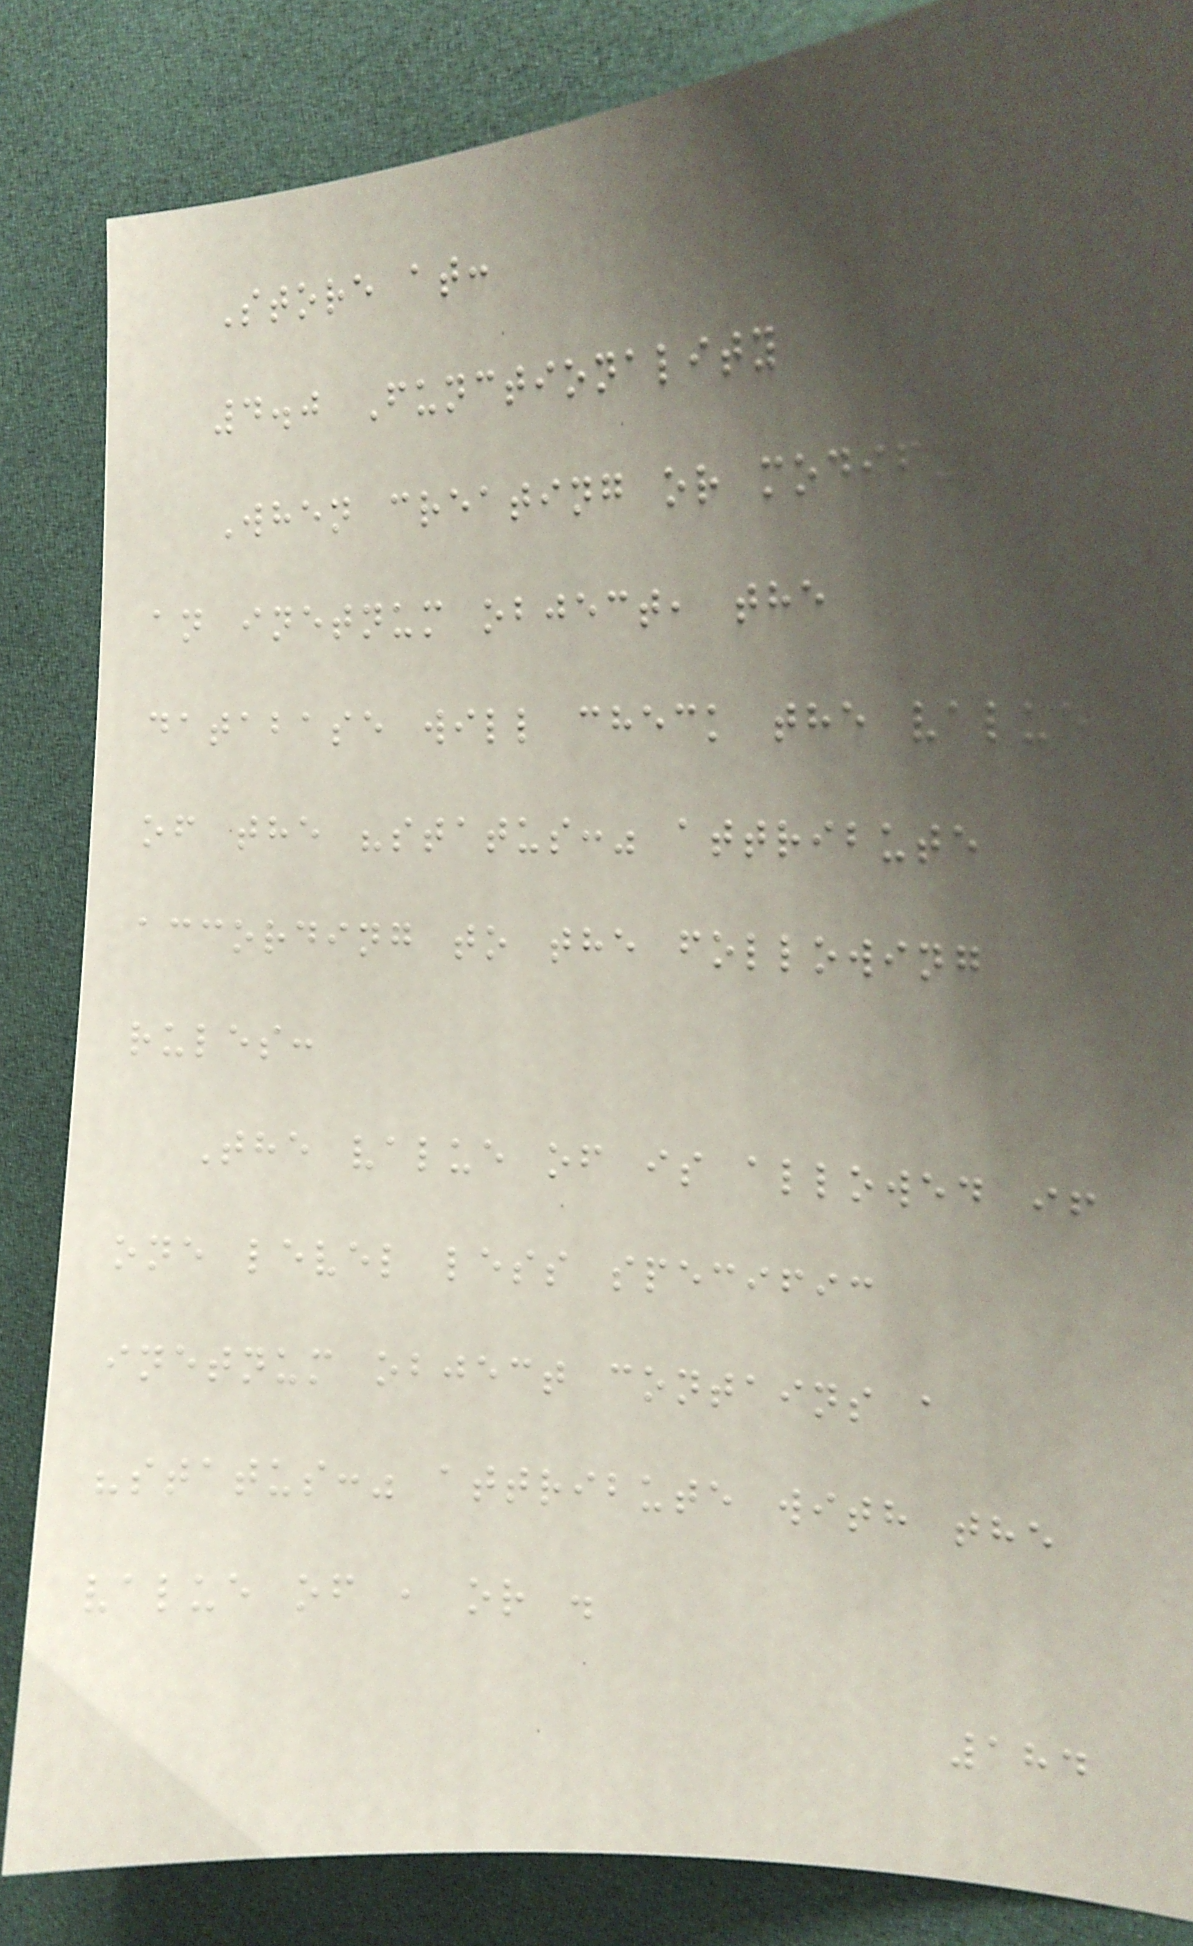Store at:
4.0 Functionality
When creating or modifying
an inetnum object, the
database will check the value
of the "status:" attribute
according to the following
rules:
The value of is allowed if
one level less specific
inetnum object contains a
"status:" attribute with the
value of , or .
184
